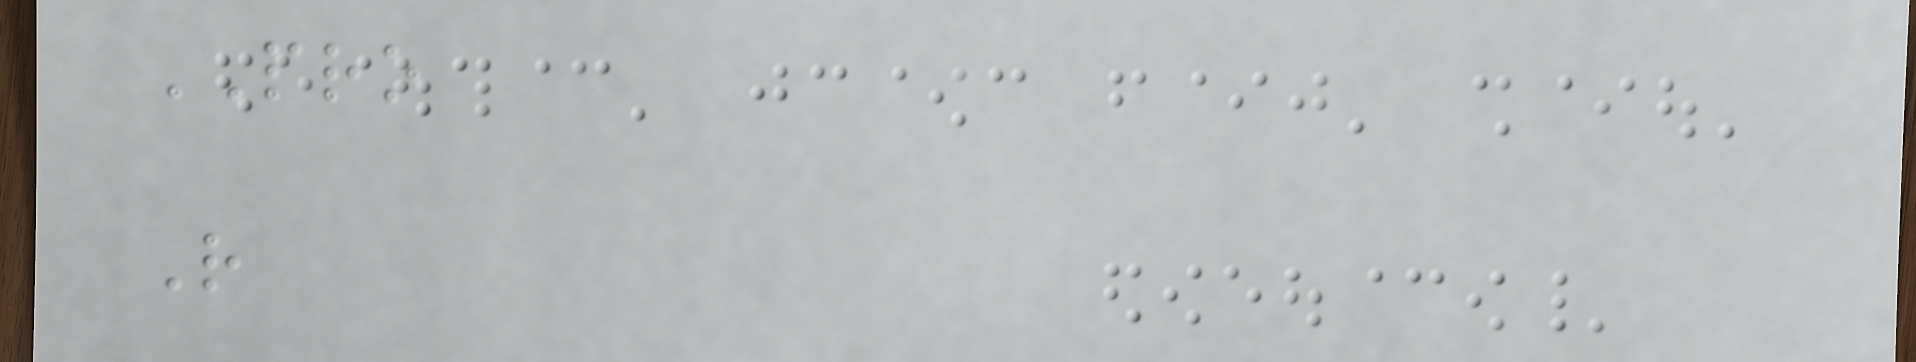PRO
R
